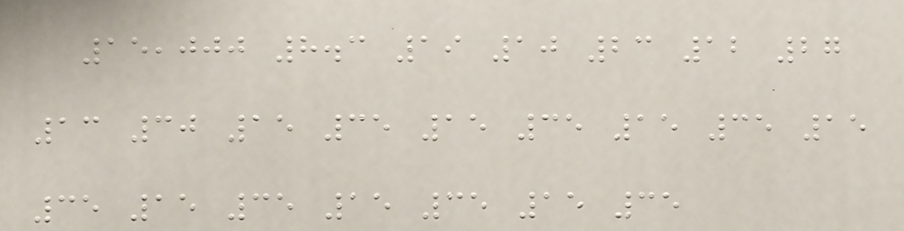15,000 8.3 19 10 23 12 27
13 30 15 35 15 35 15 35 15
35 15 35 15 35 15 35
